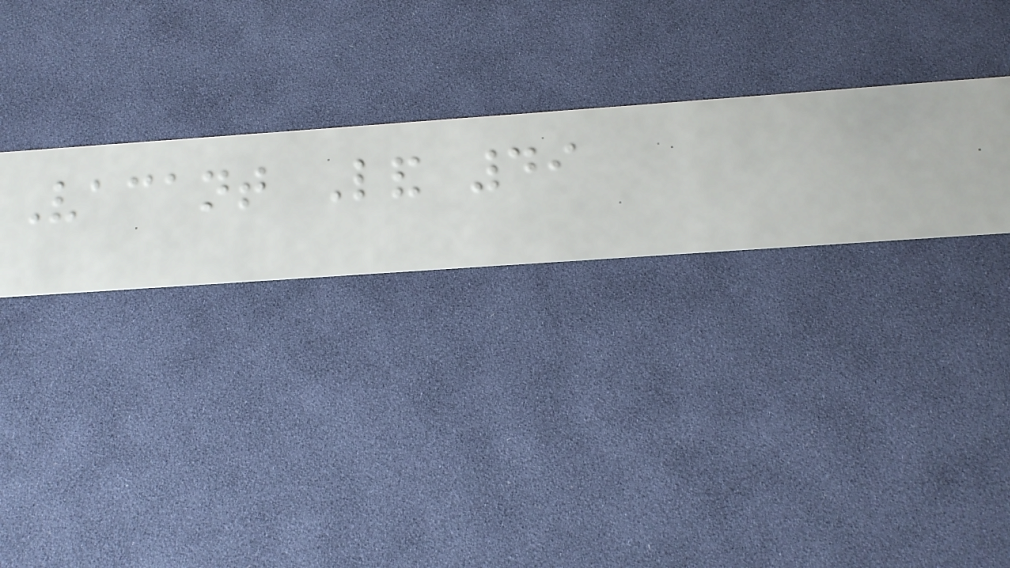Vacant Land 49
